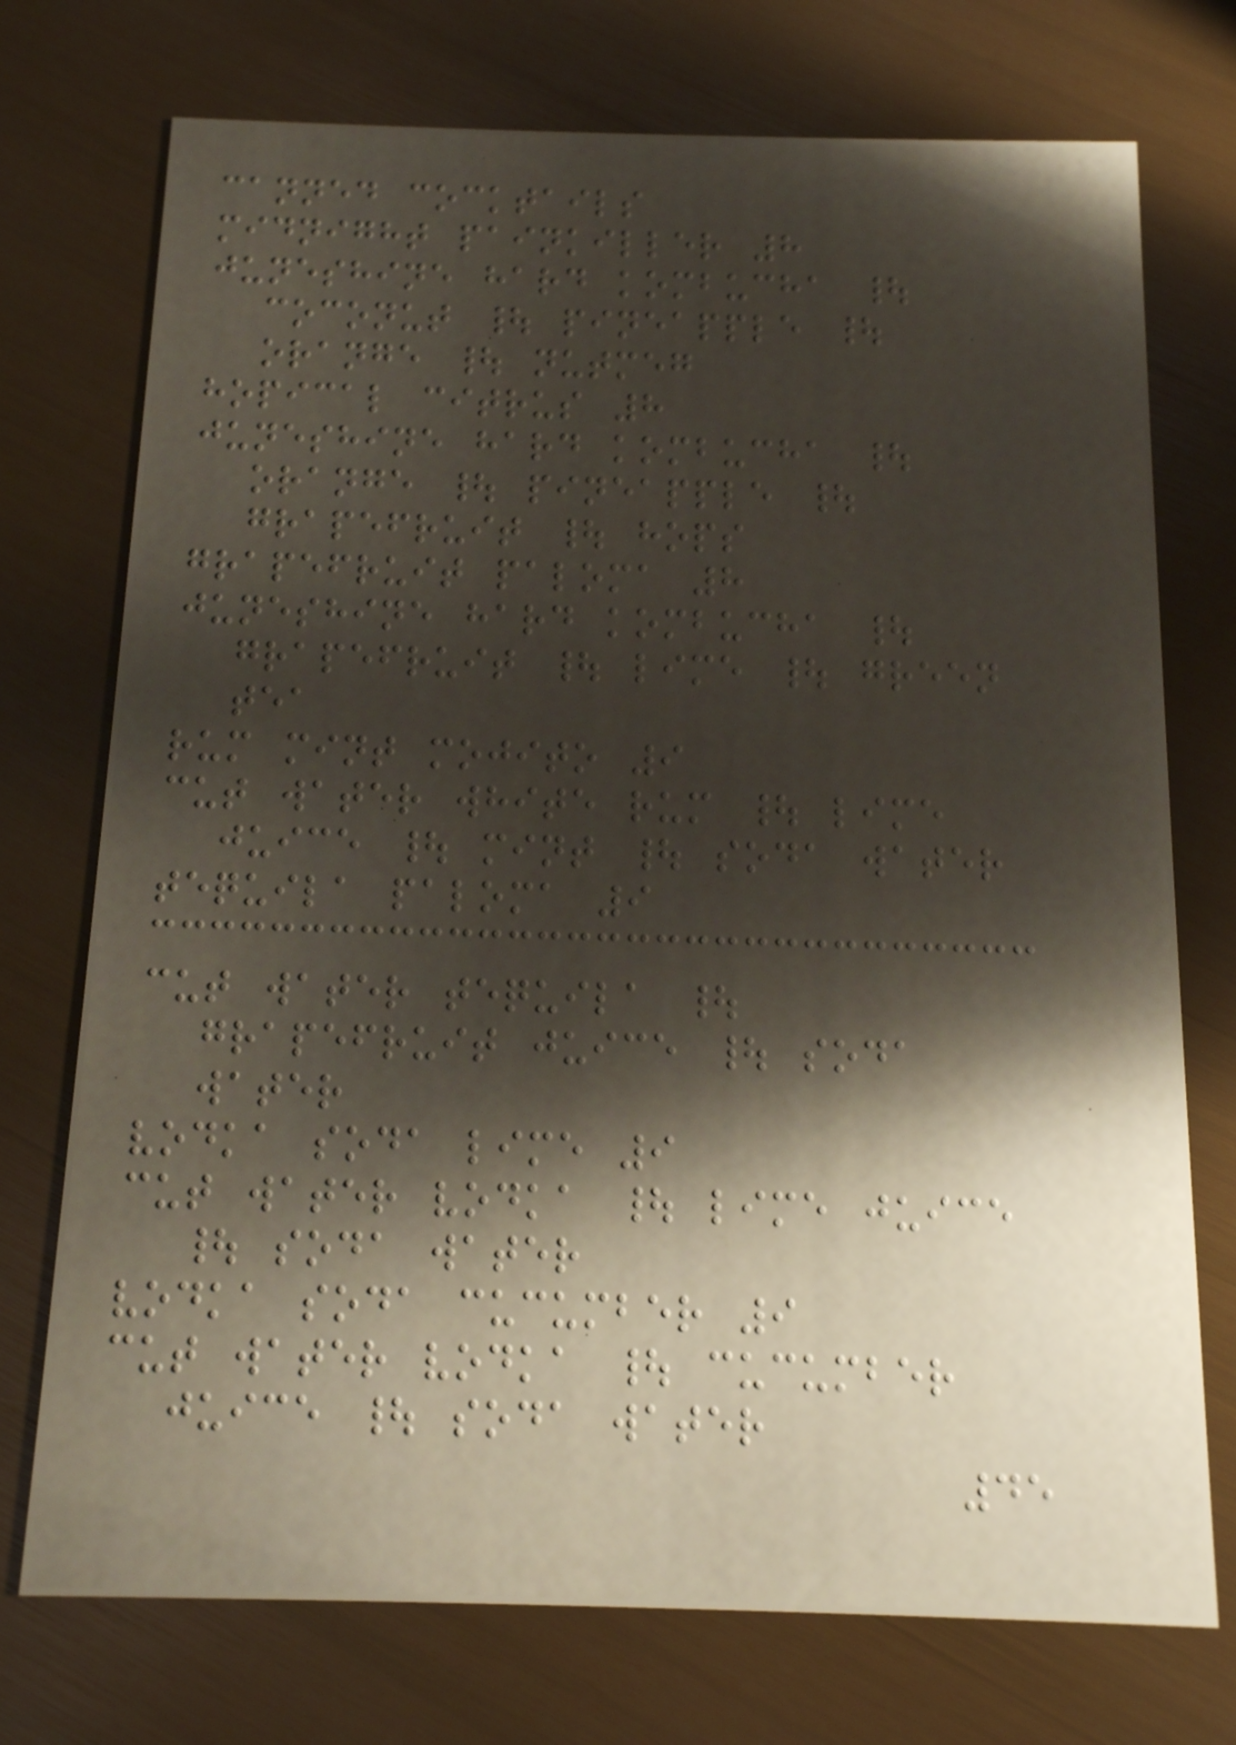canned cocktails
midnight painkiller 8
juneshine hard kombucha |
coconut | pineapple |
orange | nutmeg
hopical citrus 8
juneshine hard kombucha |
orange | pineapple |
grapefruit | hops
grapefruit paloma 8
juneshine hard kombucha |
grapefruit | lime | green
tea
rum mint mojito 9
cut water white rum | lime
juice | mint | soda water
tequila paloma 9
cut water tequila |
grapefruit juice | soda
water
vodka soda lime 9
cut water vodka | lime juice
| soda water
vodka soda cucumber 9
cut water vodka | cucumber
juice | soda water
45
